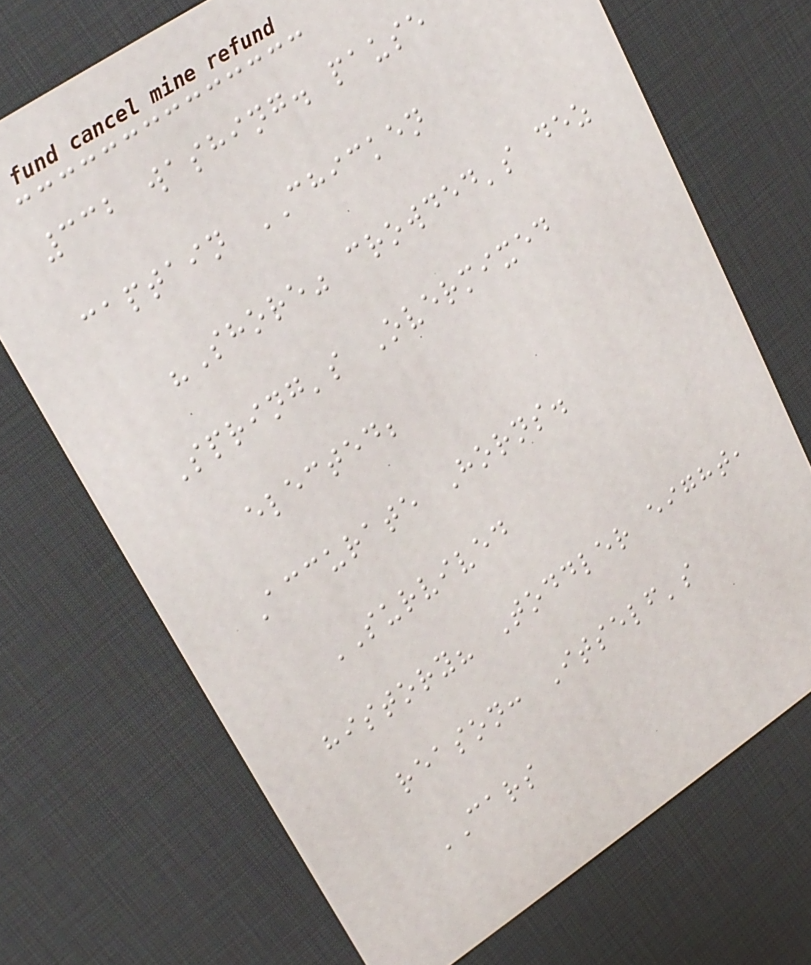332 washing. pause
captain CHICKEN
"Shore" crowded's dez
Spring's Overmixed
elected;
Accurate Horns.
SURVIVED
history? Toddler eight,
reason: Itself's
CARS
